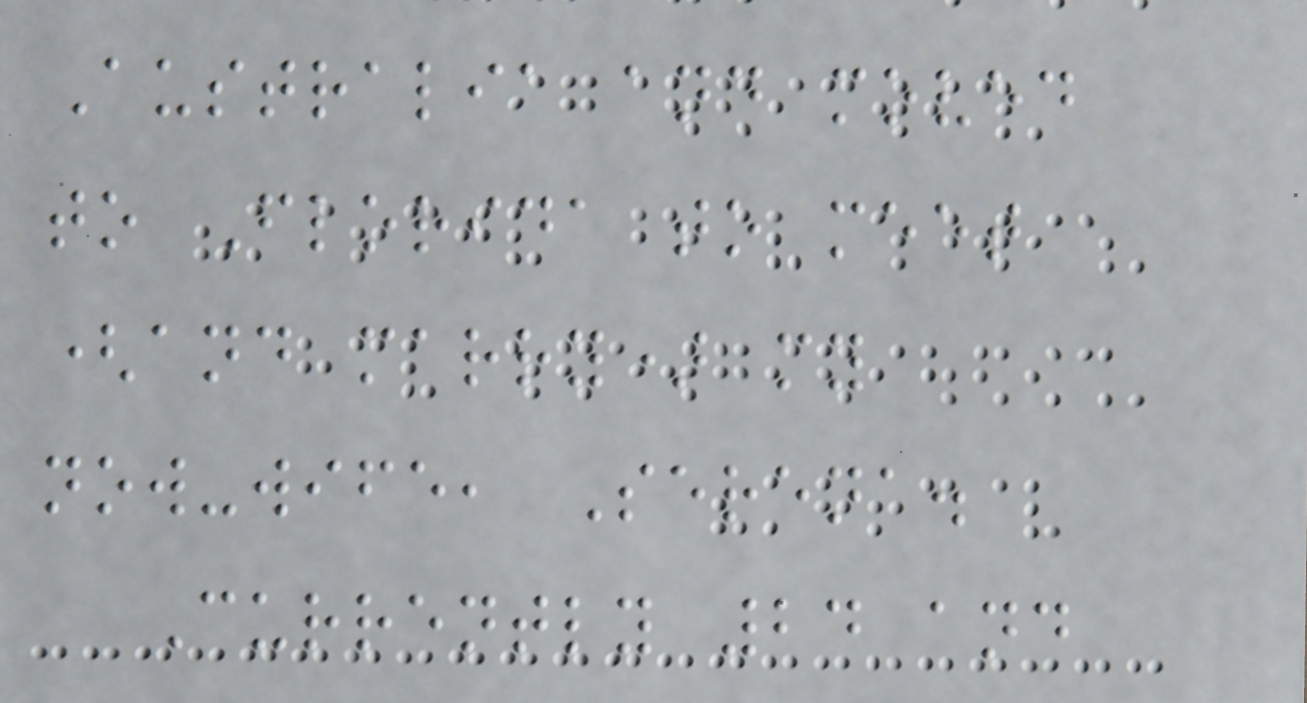Australia and moved
to Florida to meet
(and marry) my
now-wife, Serena.
Currently 24 and
